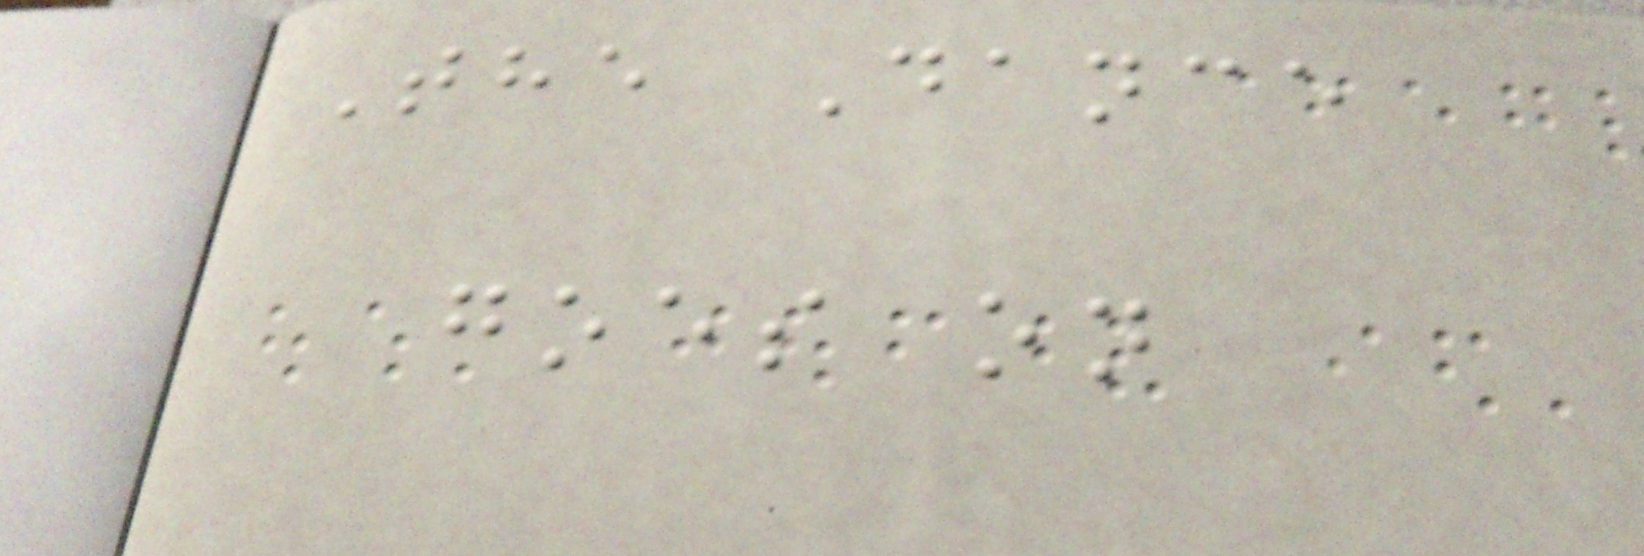The Dance
goes on
